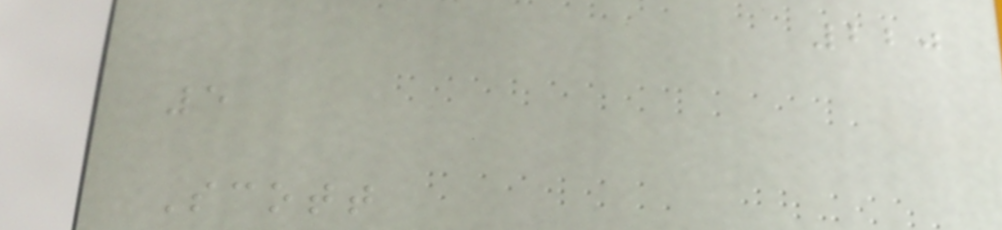220
5
Scott
